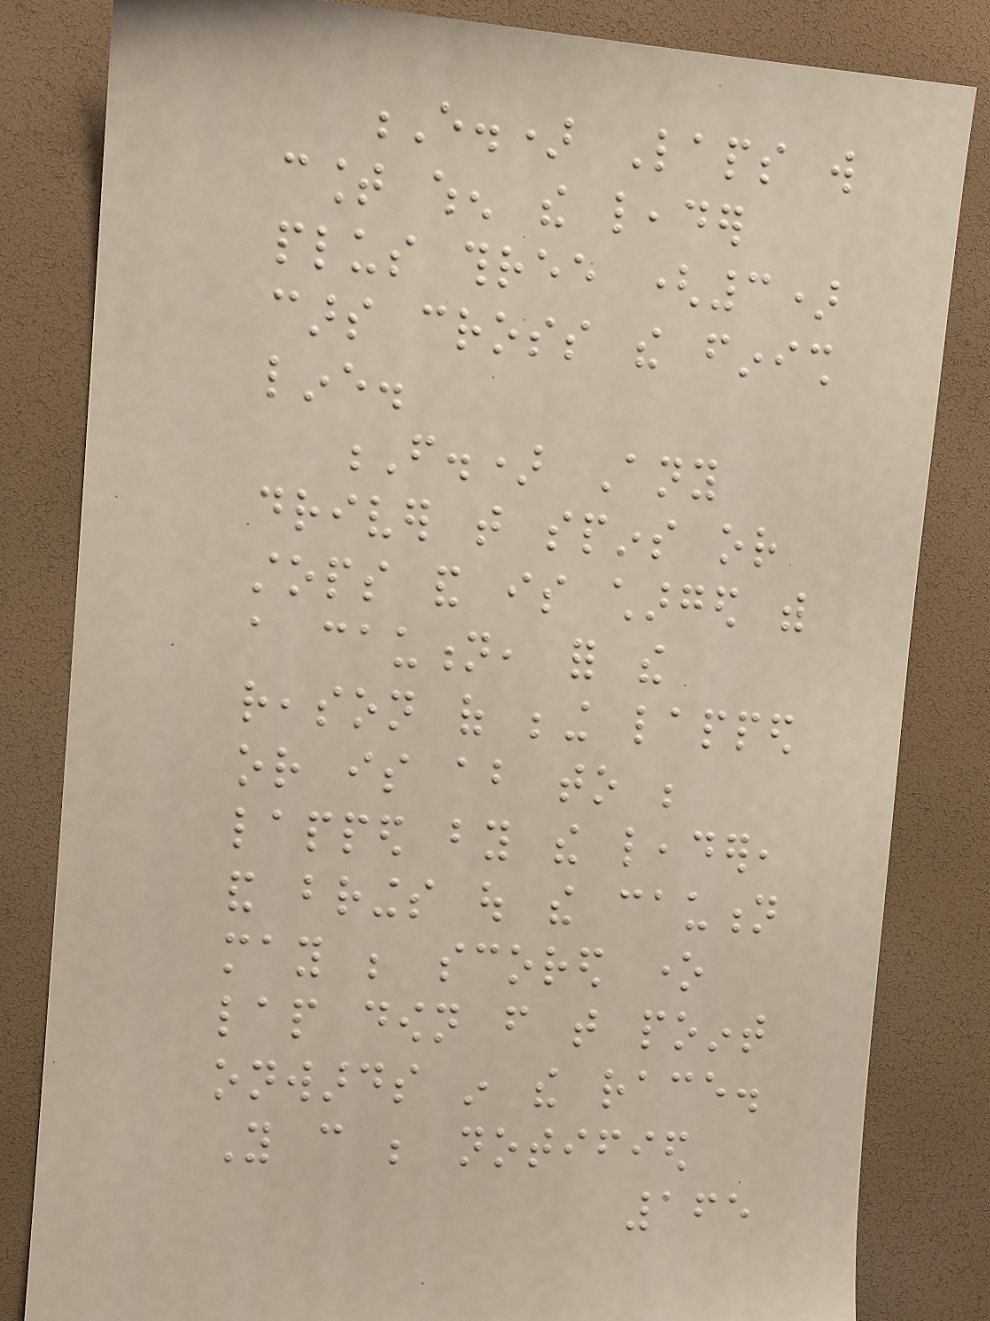E.) Laps will
count when the leader
plus three (3)
cars cross the finish
line.
F.) Any
driver that spins or
stops and is charged with
a caution, for the
reason of being lapped
or is about to be
lapped by the leader,
and brings out the caution
may be scored one
lap down from that point
onwards in the race.
You can be notified
165
